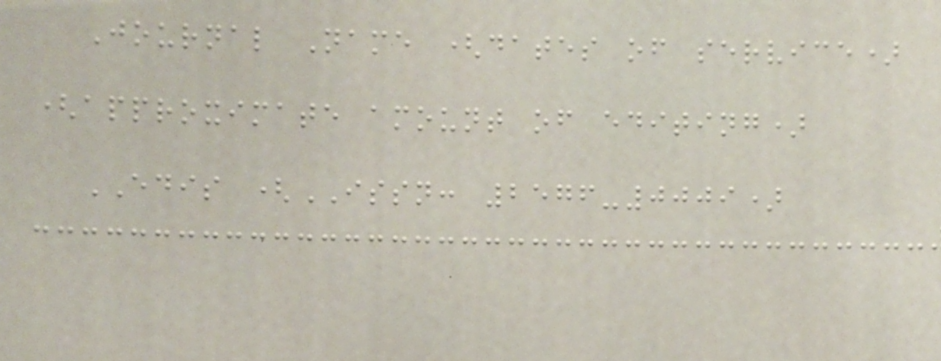Journal Name (dates of service)
(approximate amount of editing)
EDIS (ISSN: 2576-0009)
